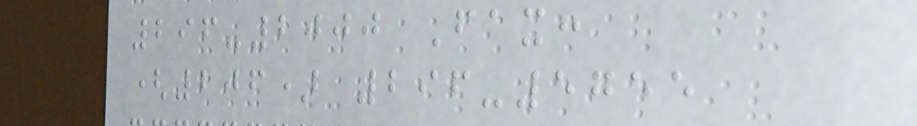296-2000 Fax:
(206) 296-5755
